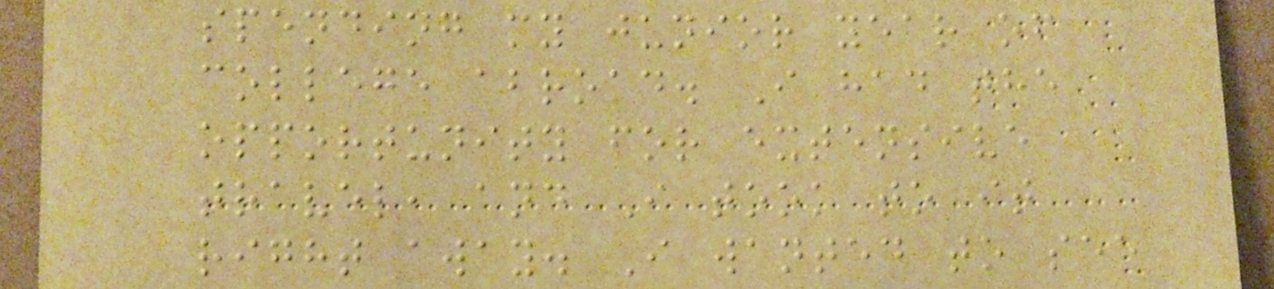spending my junior year of
college abroad. I had the
opportunity for extensive
travel, and I took to it
right away. I wanted to see
